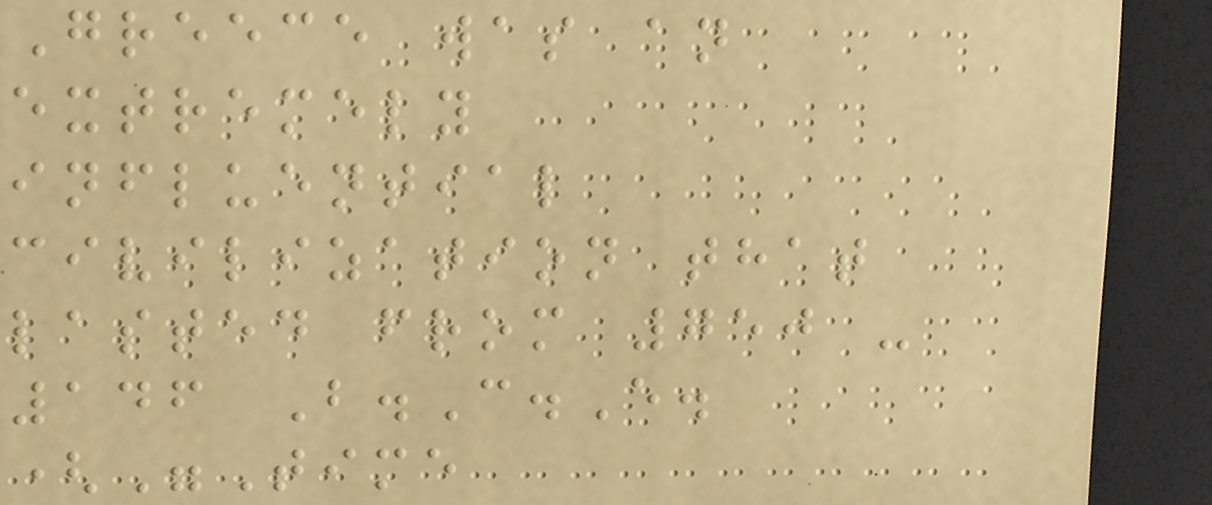Greece was an
extremely
influential
civilization that
lasted from 750 -
146 B.C.E.
("Time
